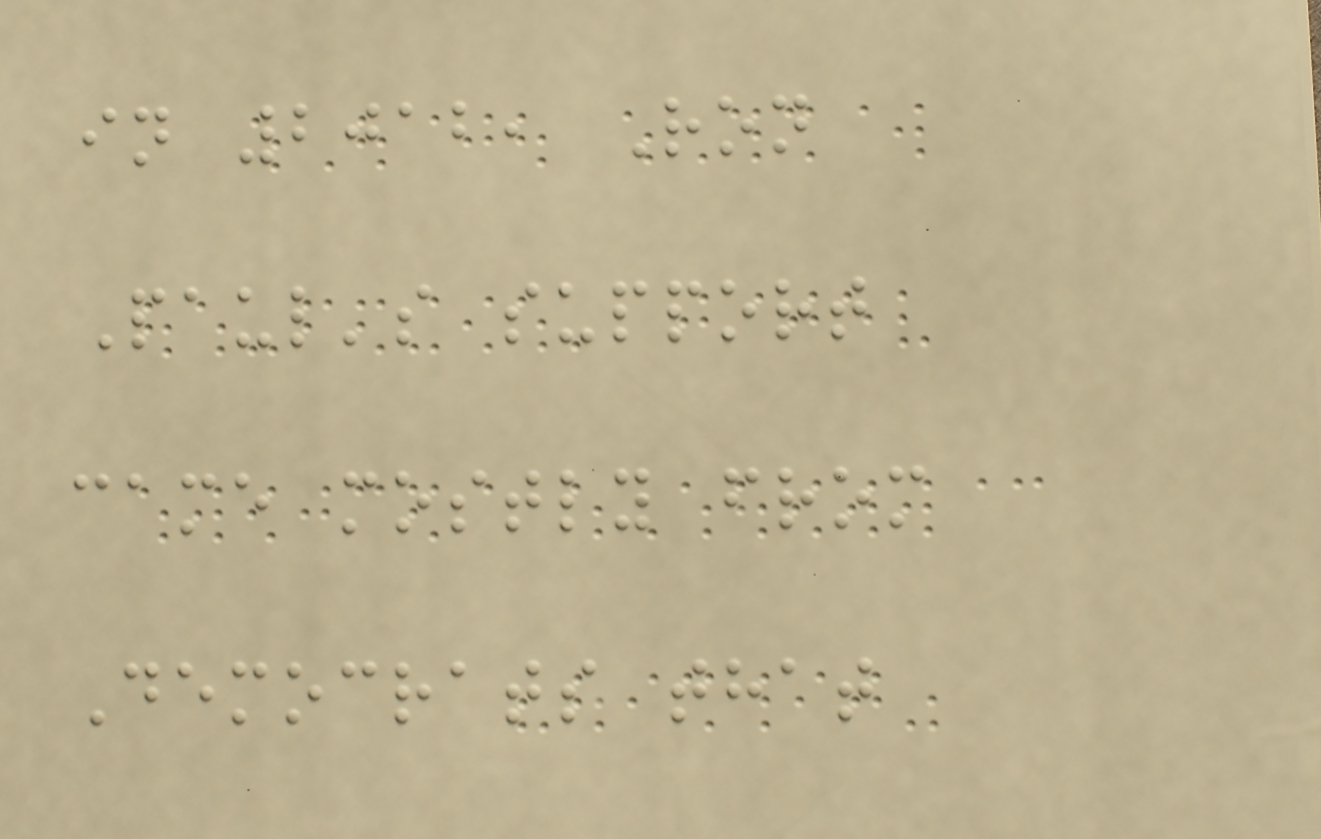in 2012, Ron
Paul's support
came mostly from
Democrats that
